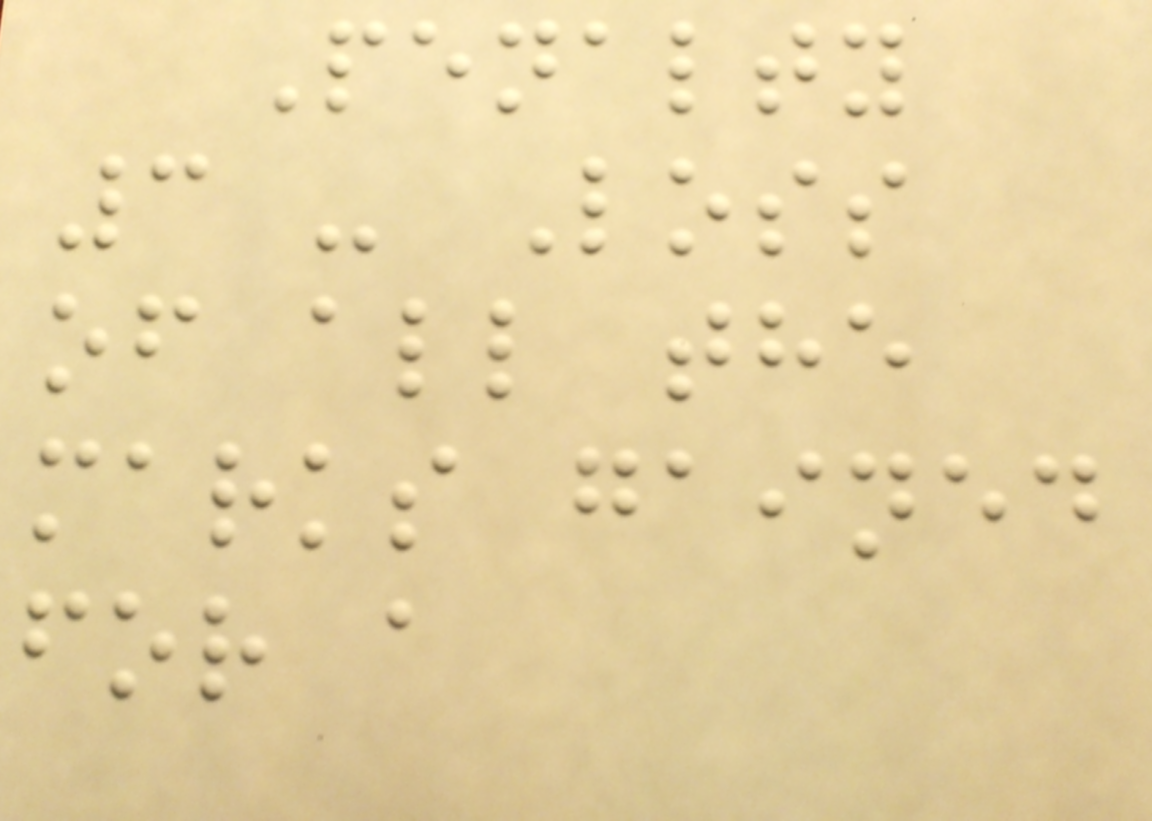Penalty
3 - Loss
of all the
marks gained
for a
